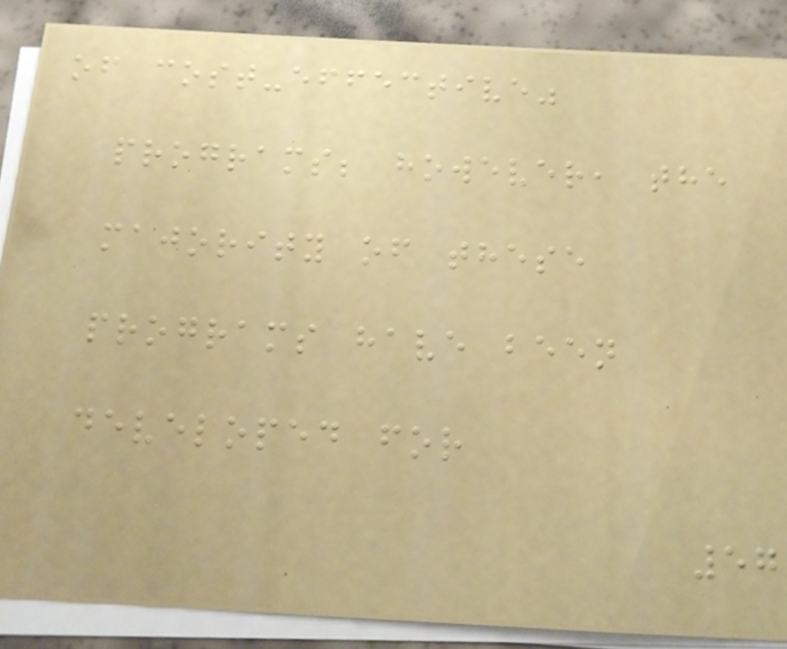of cost-effective"
programs; however, the
majority of these
programs have been
developed for
57
